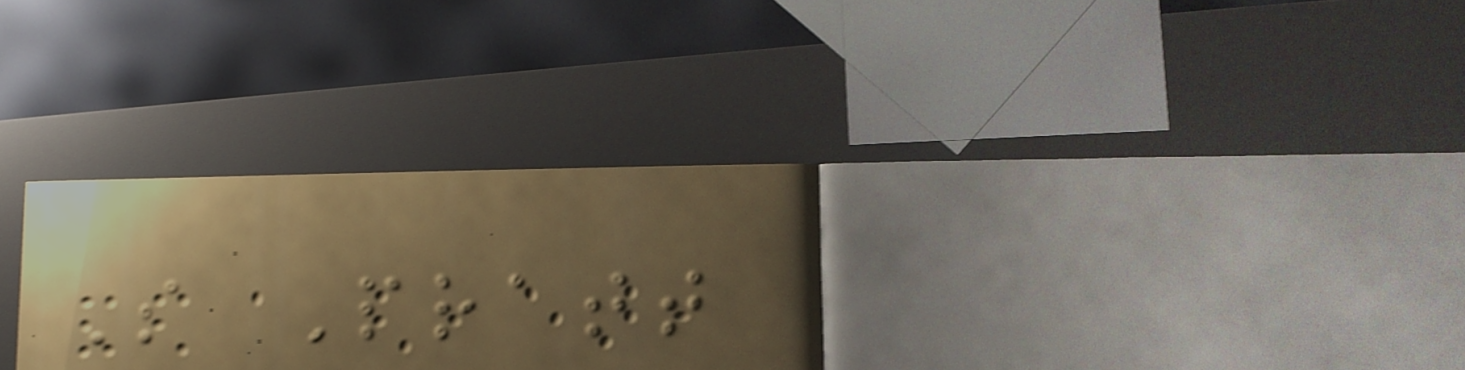S Pratt
